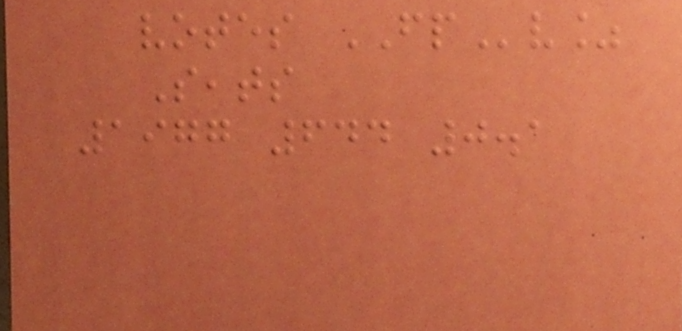votes FPv%
Seats
1977 644 0.1
